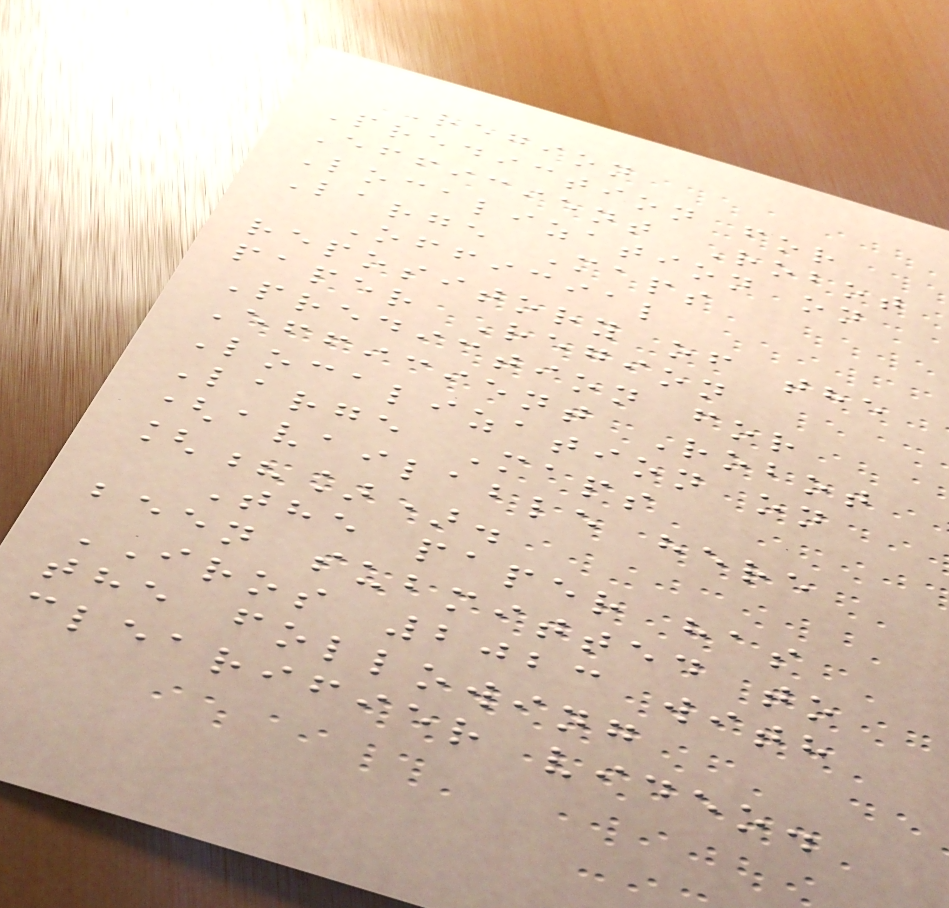Region
Prediction for
Efficient Robot
Localization on
Large Maps
Official
repository of the
paper Region
Prediction for
Efficient Robot
Localization on
Large Maps
(available here
[?]).
The paper has
been submitted to
IROS 2023 with
the following
clearifier video.
